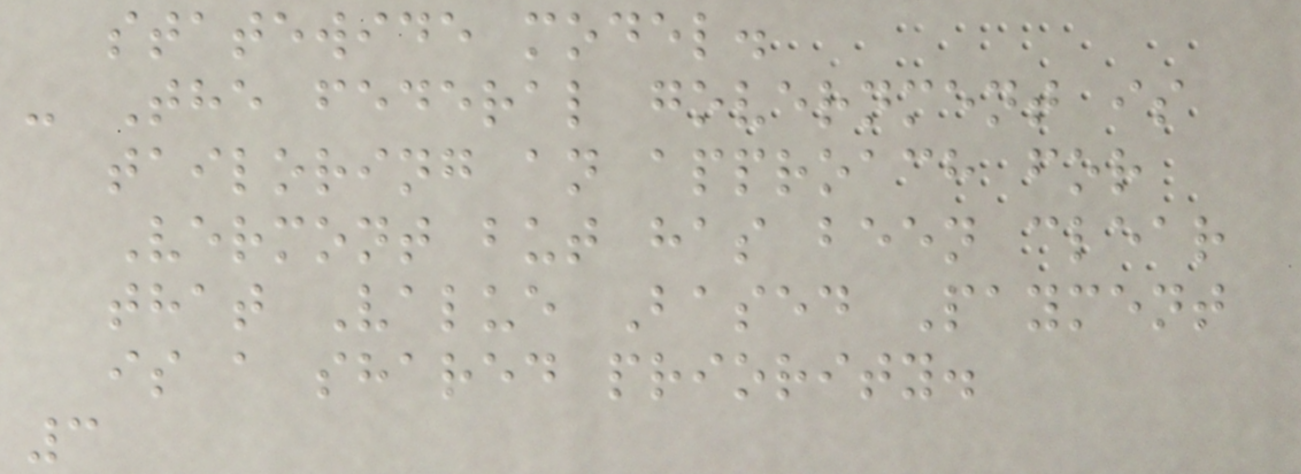statewide model.
- The federal government is
tailoring an approach for
Vermont but has been clear
that Value Based Payment
is a shared priority.
3
